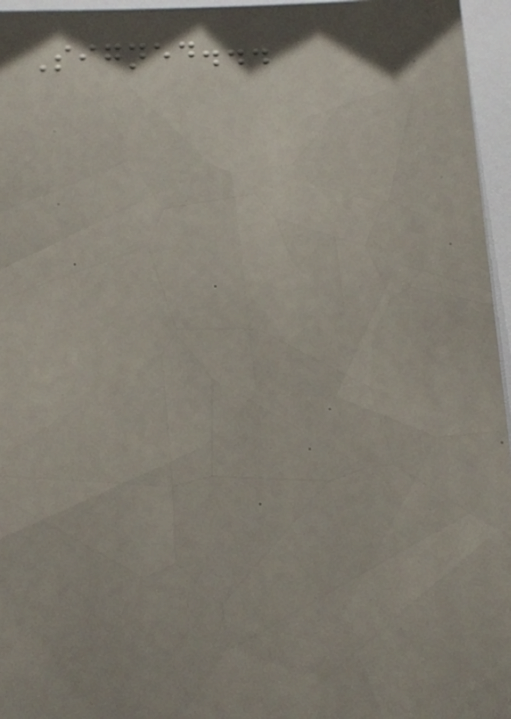Signed...
